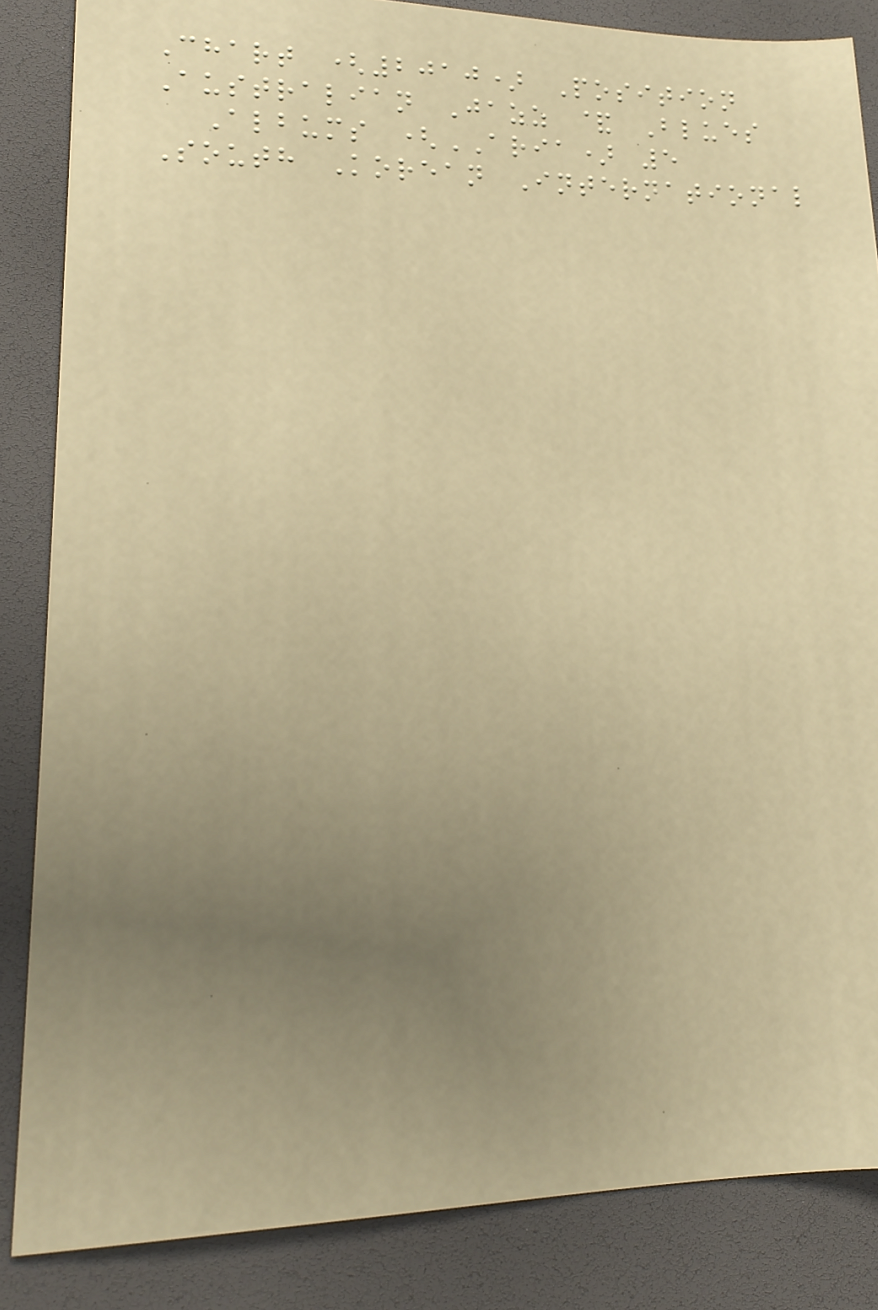Chart (2010) Position
Australian Jazz & Blues
Albums (ARIA) 5
South Korean International
